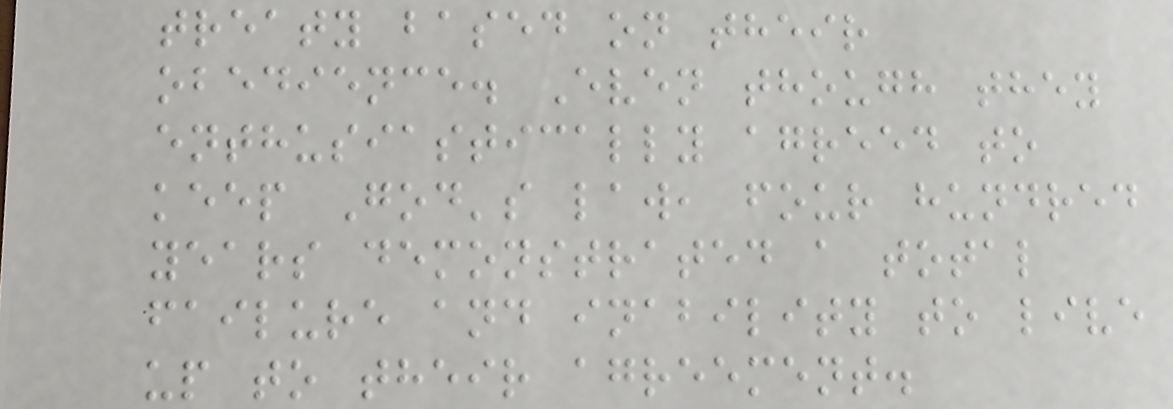treaty based on their
obedience. Even though they
enthusiastically agreed to
keep God's law, four hundred
years demonstrated a total
failure and inability to live
up to their agreement.
